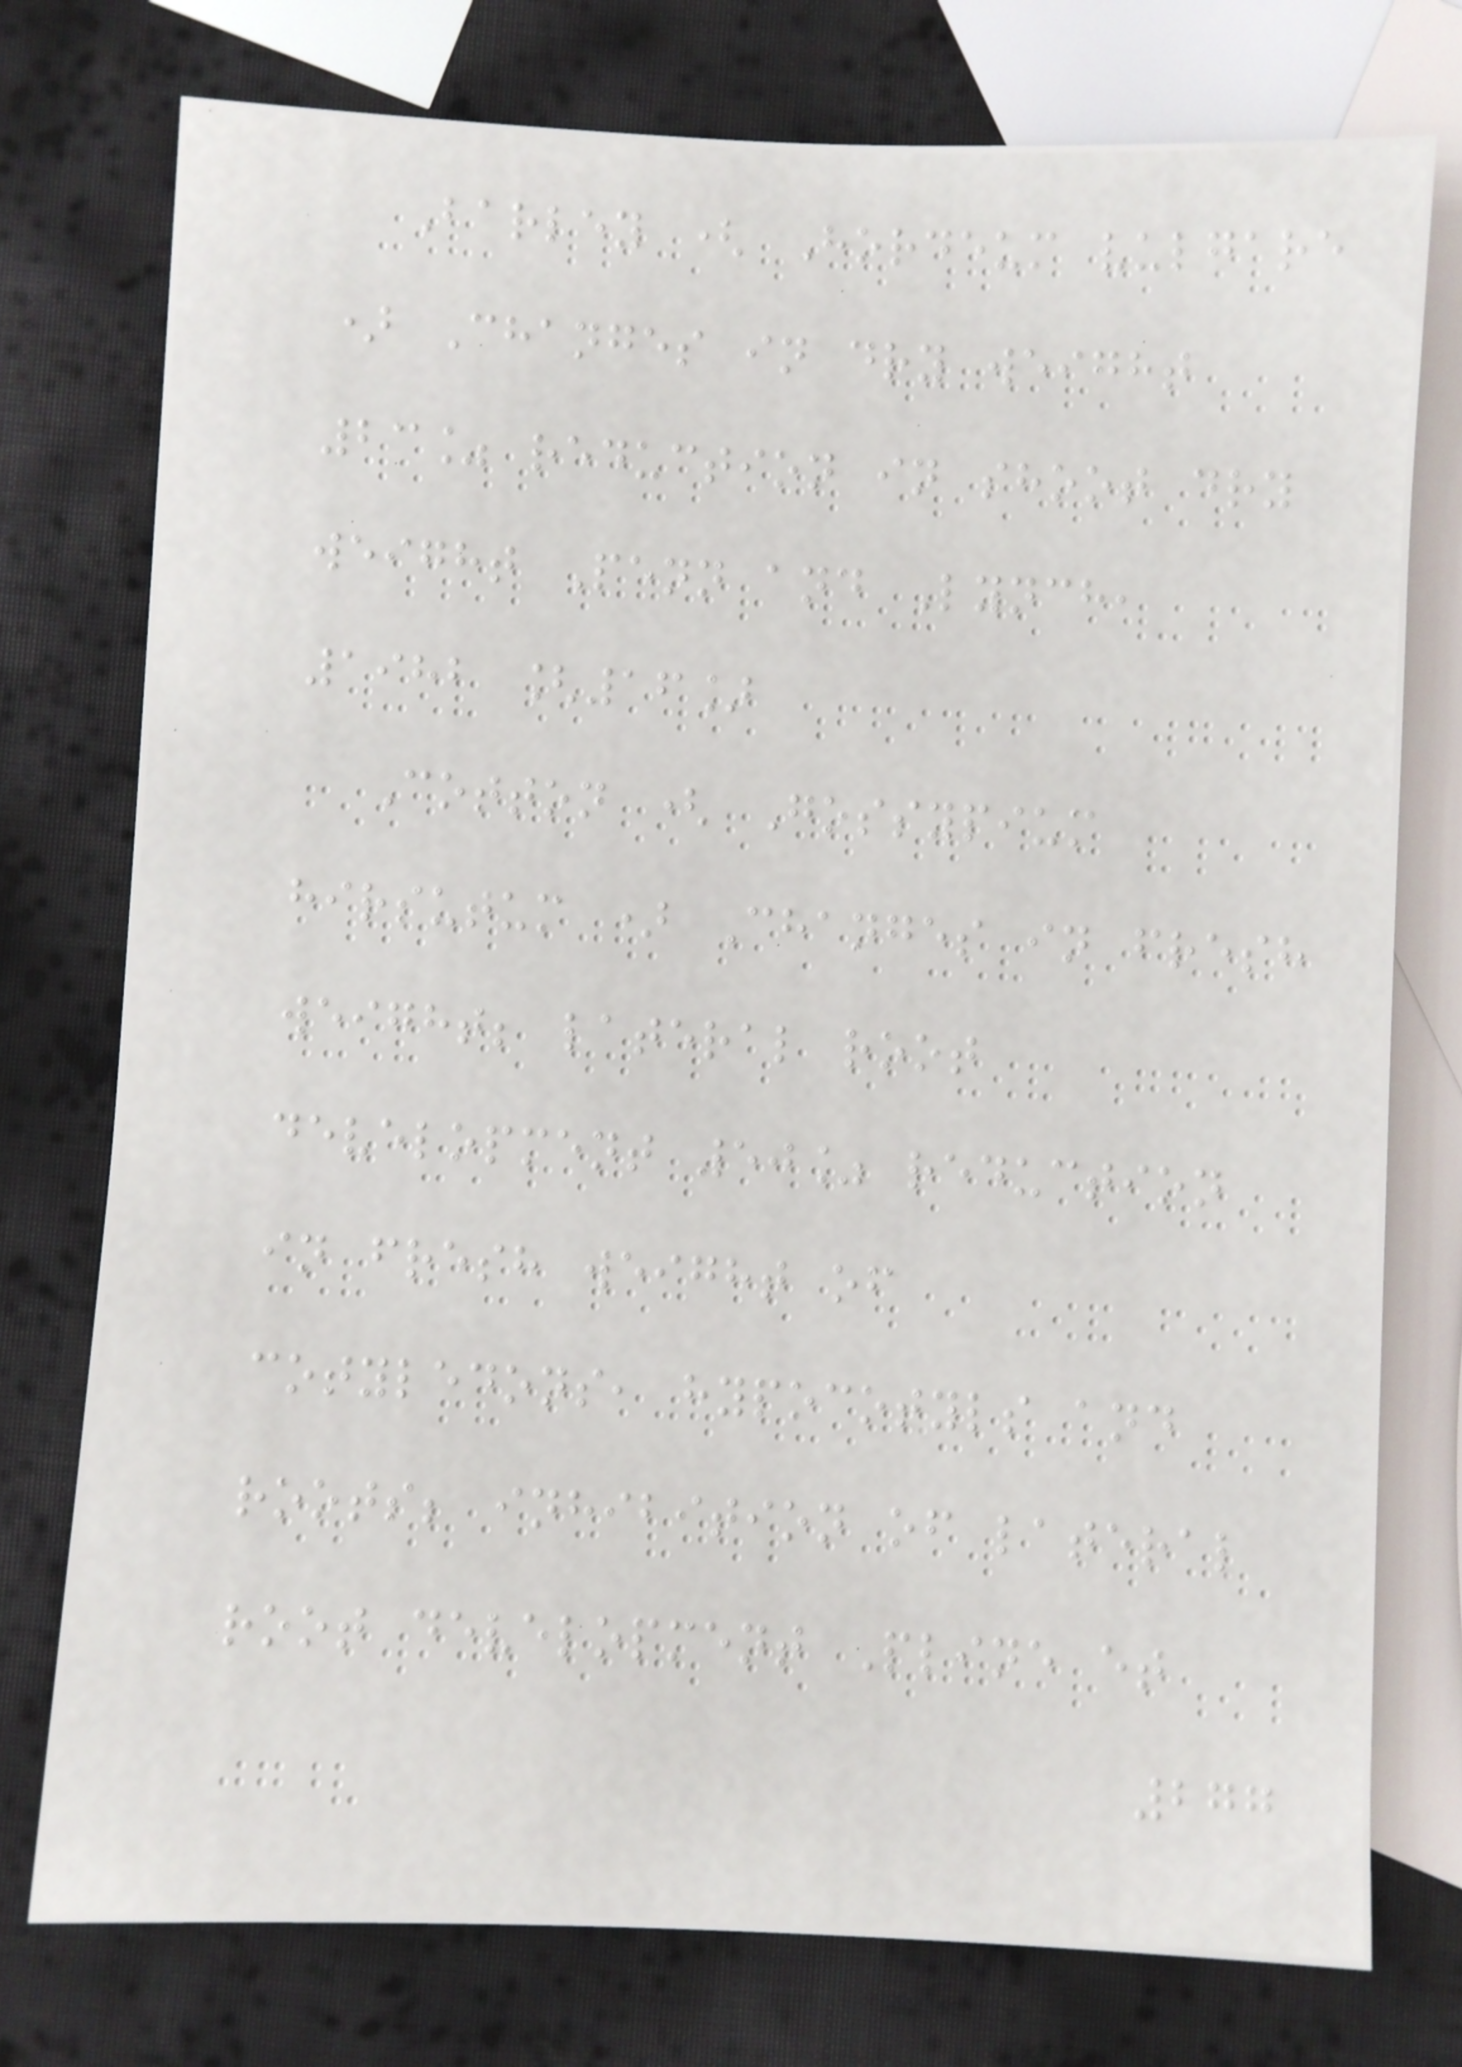Barley ( Hordeum vulgare
) Changes in dry weight
23% reduction in shoot dry
weight Penn and Lynch,
1982 [16]
Cotton ( Gossypium
hirsutum ) Changes in fresh
weight; lateral root
development 50% reduction
in fresh weight of
cotyledons, hypocotyls and
roots; inhibition of lateral
root development Pline et
277
